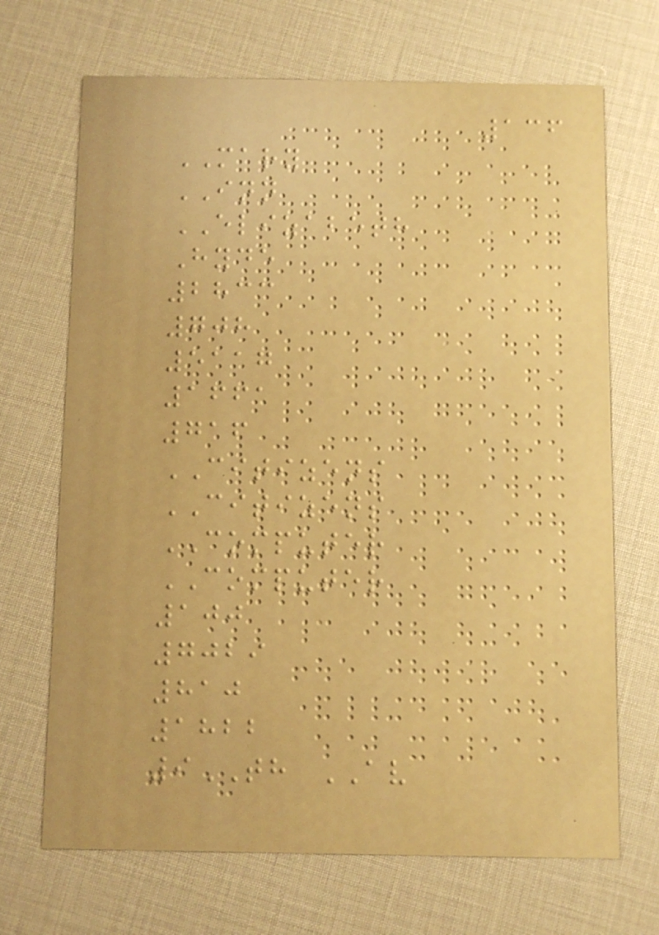136
MARY
INN
ELIZABETH
Hyde
2833
708
5117
1661
716
CITIZENS
CITIZENS
COMPUTER
COMPUTER
100
7029
810
1822
9TH AV
